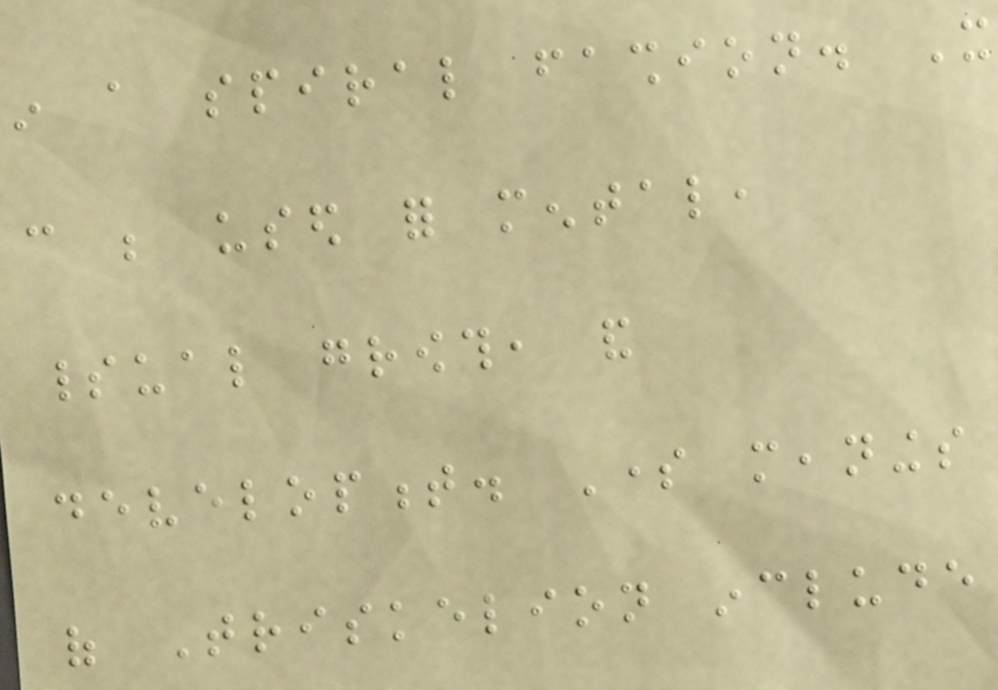in a spiral fashion. It
can be used for mental,
spiritual growth, and
development. Some meanings
of Triskelion include
